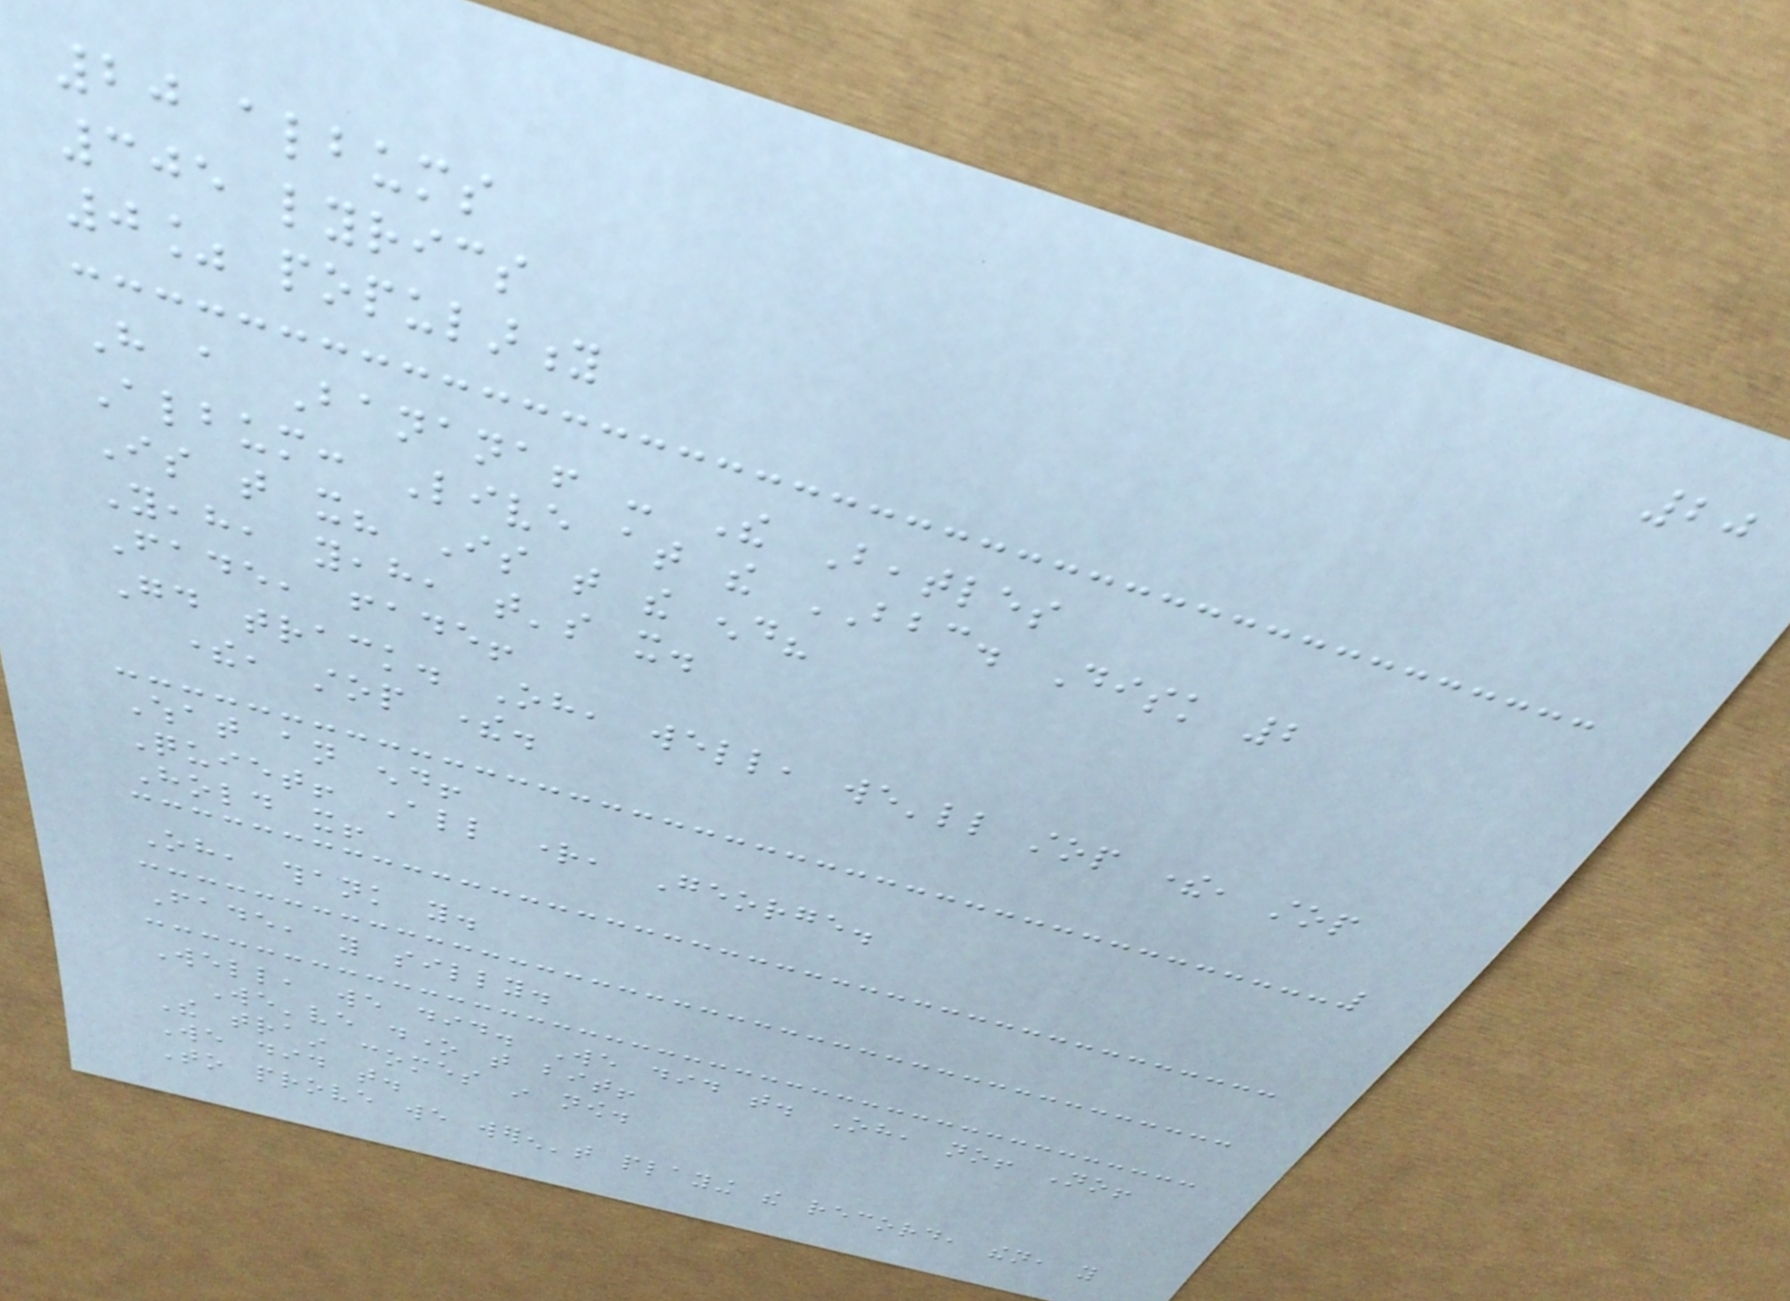20
20 albums
305 lyrics
0% popularity
Have a Banana! - The Beatles
Album: Live at the BBC. Disk 2
Is that it? Is that the end?
Yeah, yeah, that's it.
Fade, fade!
Good track. Oh, well, we'll stop there, stop
there, stop there.
What an end!
Quiet! All right, George.
Hold it!
Oh, thank you.
Fade, you silly.
Well, we did. We did that. Oh, no! No!
We've done that bit!
The train comes in now.
We did that.
To prove we weren't playing the record, then, you
